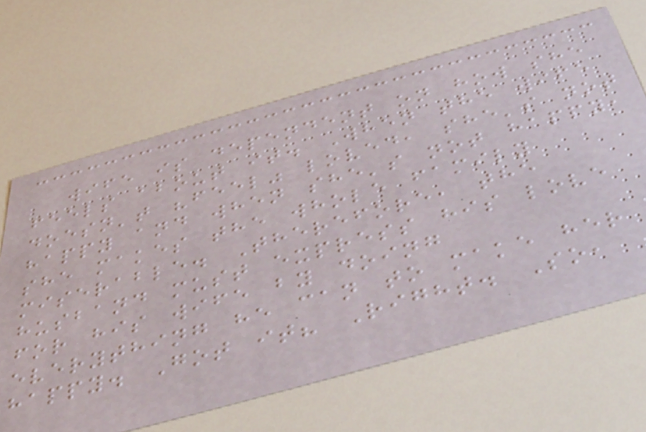wife is dependent on how she
feels about it. When the wife
doesn't "feel" loved, she's not
happy and when she's not happy,
she makes the whole family
miserable. Therefore, the
husband must express his love
for his wife by doing
everything he can to make her
happy. Got it? Right. So,
